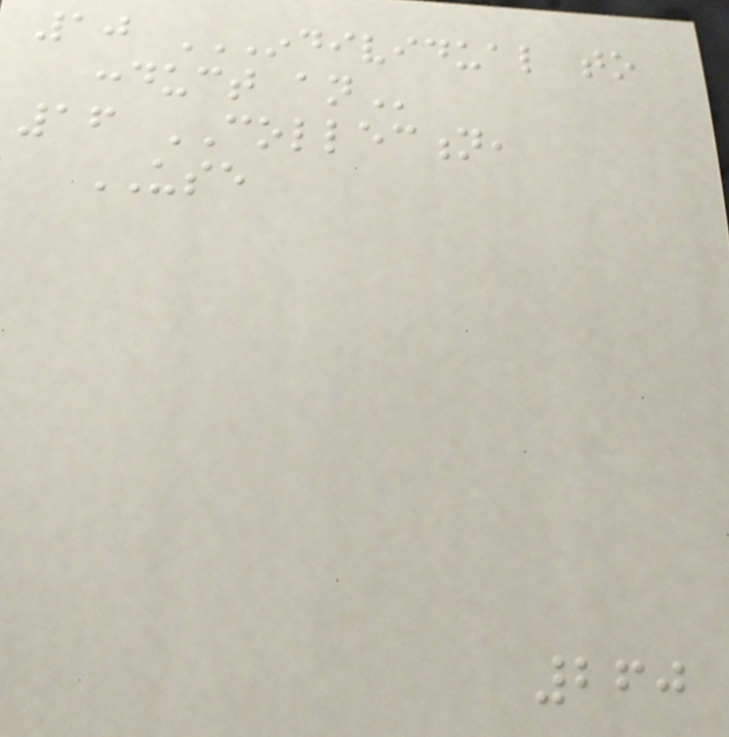10 INDIVIDUAL TO
CONDUCT AN
16 COLLECTION,
USE
260
